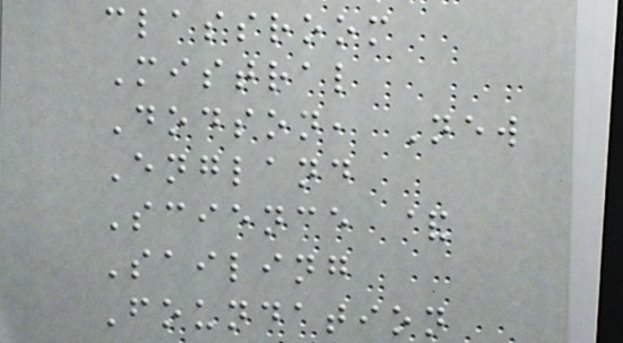classroom
Mistral
Dodson, New
England
Science &
Sailing
Foundation
